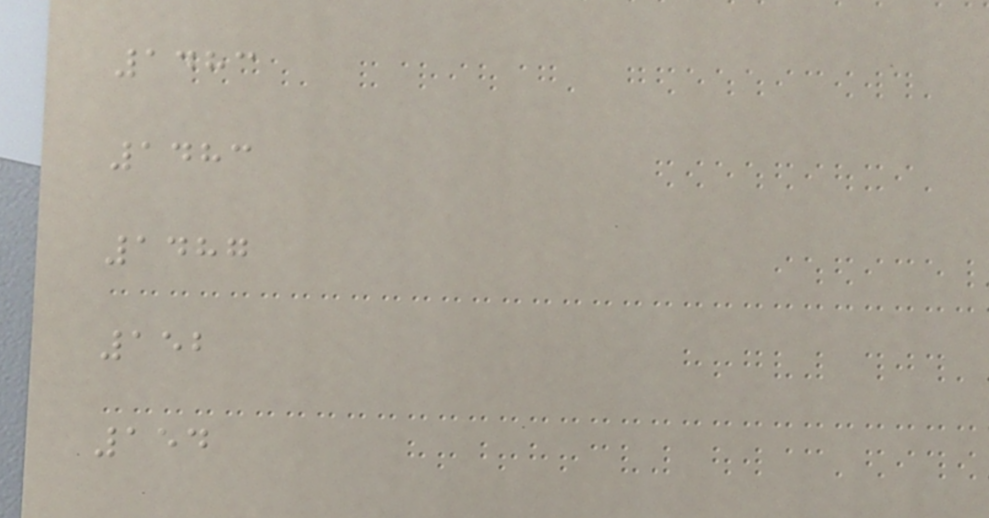1483
1483
1487
152
154
